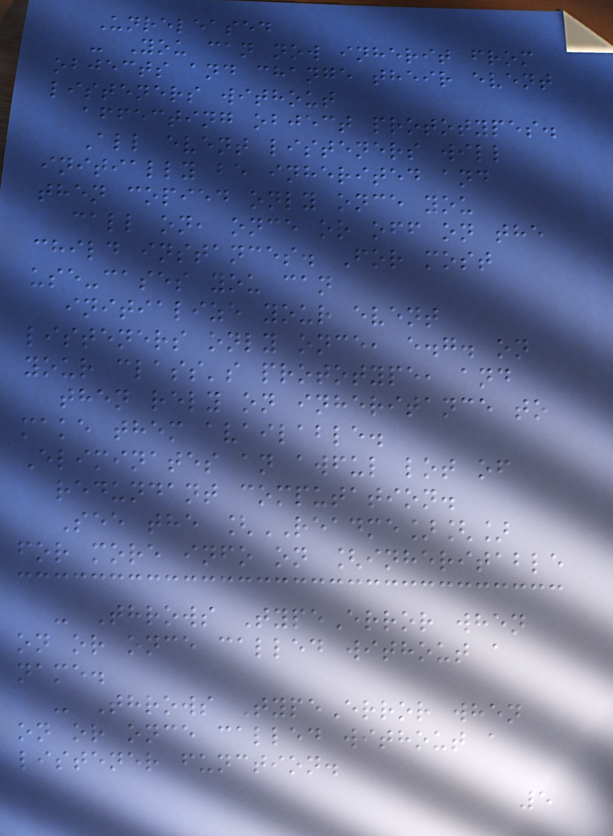Unreleased
- You can now inherit from
objects and change their event
listeners without
affecting object prototypes.
All event listeners will
initially be inherited and
then copied only once you
call on, once or off on the
child instances. For most
use-cases you can
initialize your event
listeners only once, e.g. on
your class's prototype, and
then rely on inheritance to
make them available.
Eliminates an awful lot of
redundant computation.
See the [README][]
for more info on [inheritable
- Throws TypeError when
on or once called without a
name.
- Throws TypeError when
on or once called without a
listener function.
5
